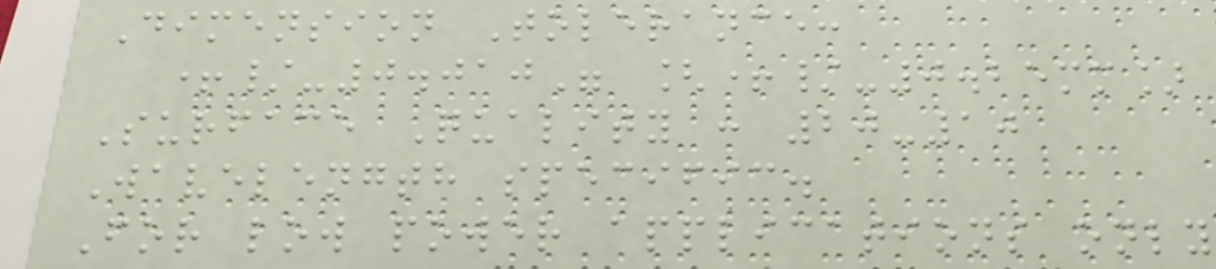Dimension Tolerance:
+/-0.010" [+/-0.25mm]
Surface Quality : 20-10
Wavelength specific.
For low power applications only
